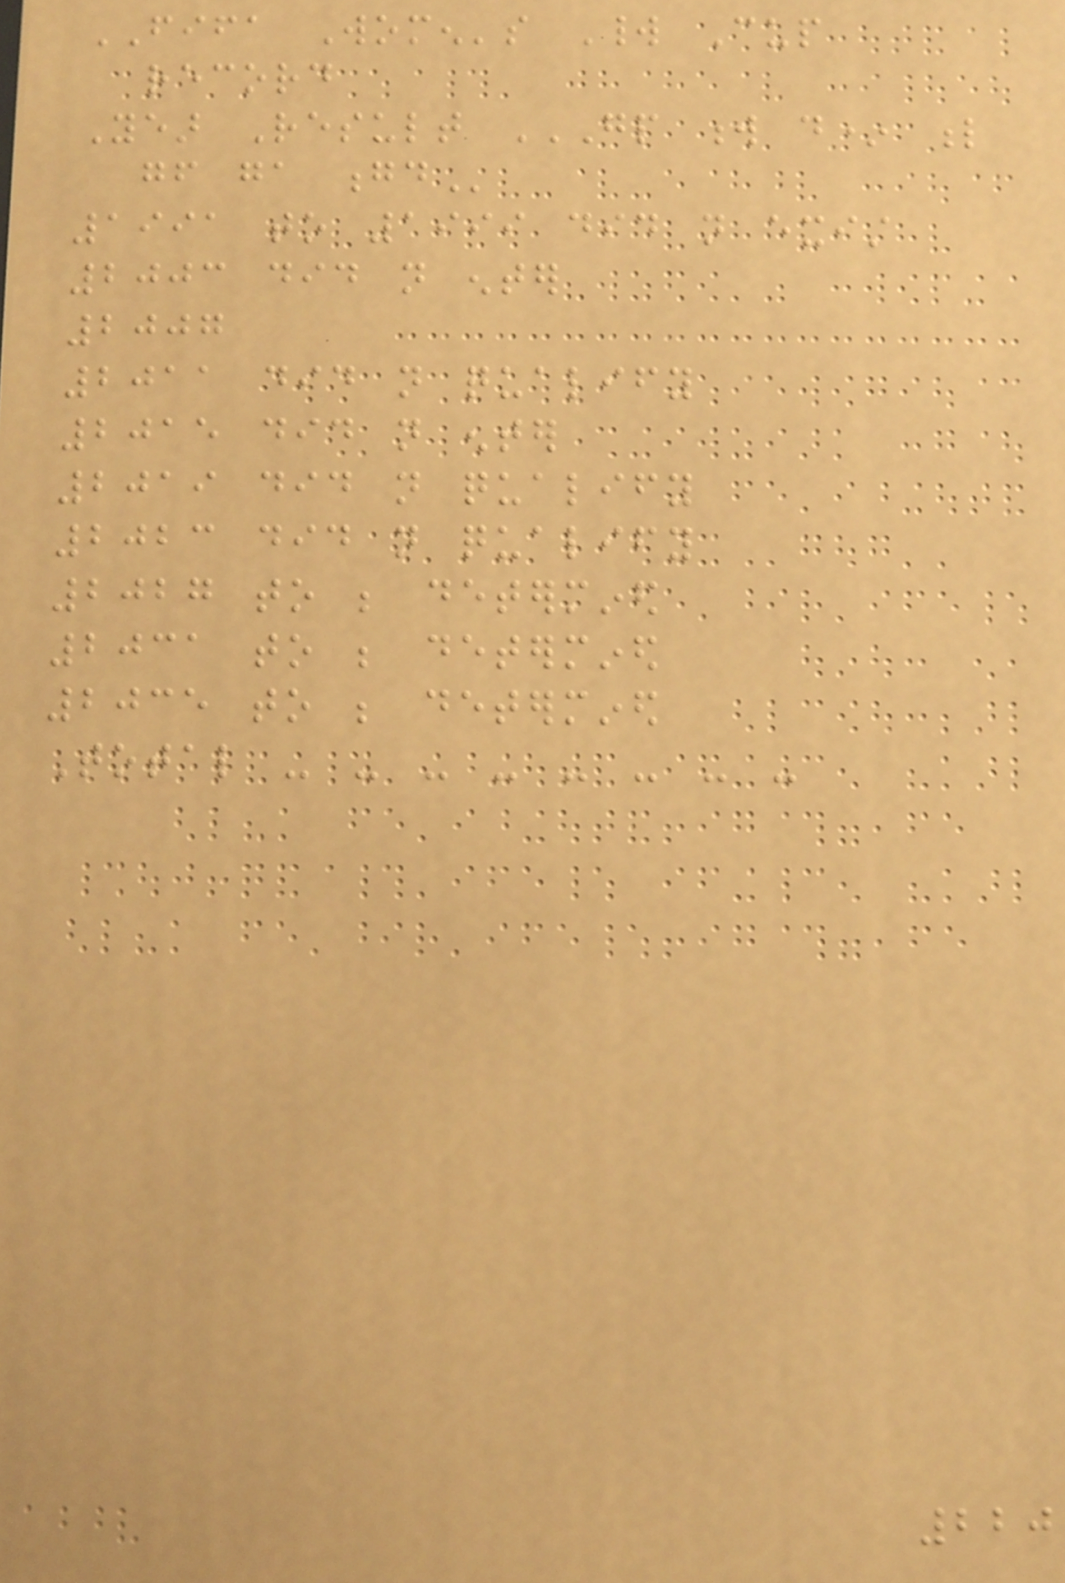FIFA Women's World Cup
record
Year Result GP W D* L
GF GA GD
1991 to 1999 did not exist
2003 did not enter
2007
2011 did not qualify
2015 did not enter
2019 did not qualify
2023 did not qualify
2027 to be determined
2031 to be determined
2035 to be determined
Total - - - - - - - -
220
